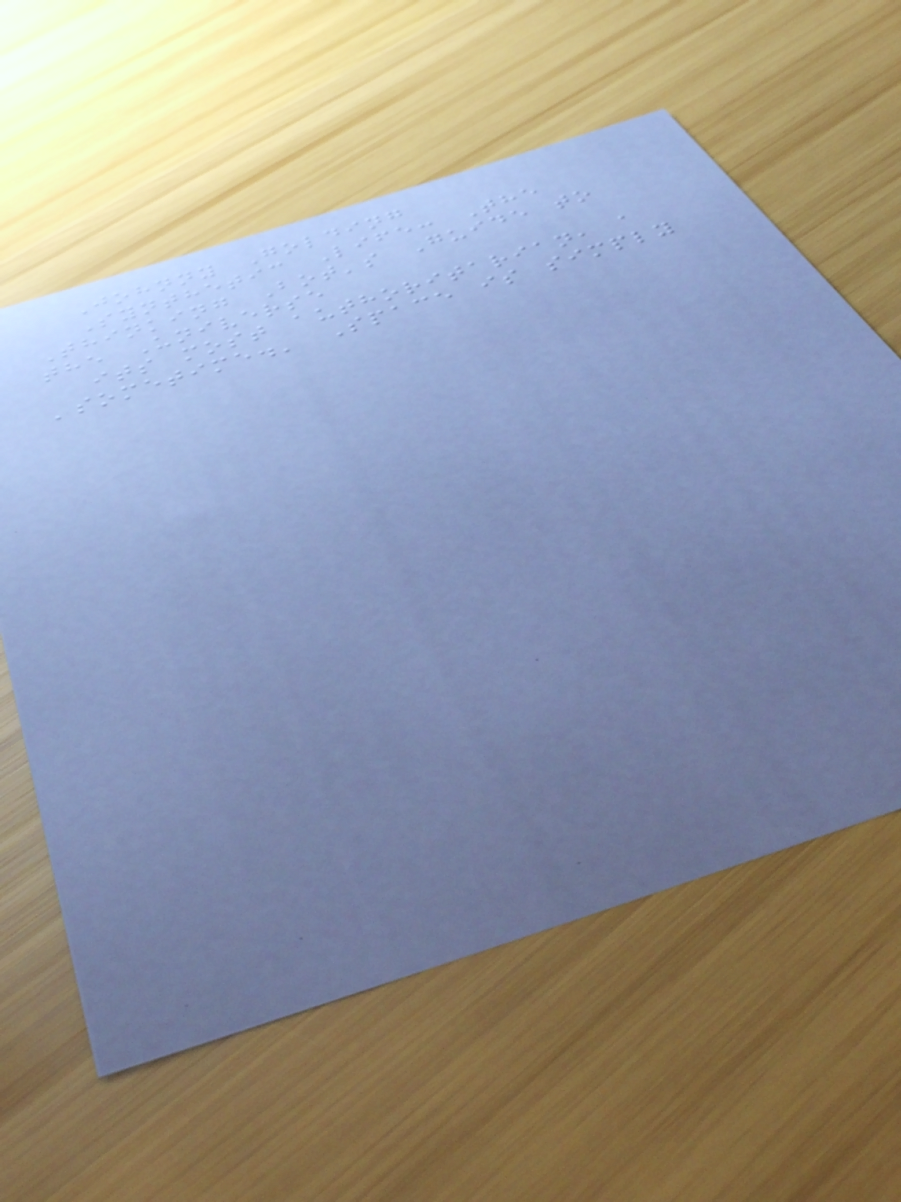Johnny Golding
Synthetic Life: The
Thinking Bot's Guide to
the Universe
its most authoritarian, a
'sometime.' Space is simply
